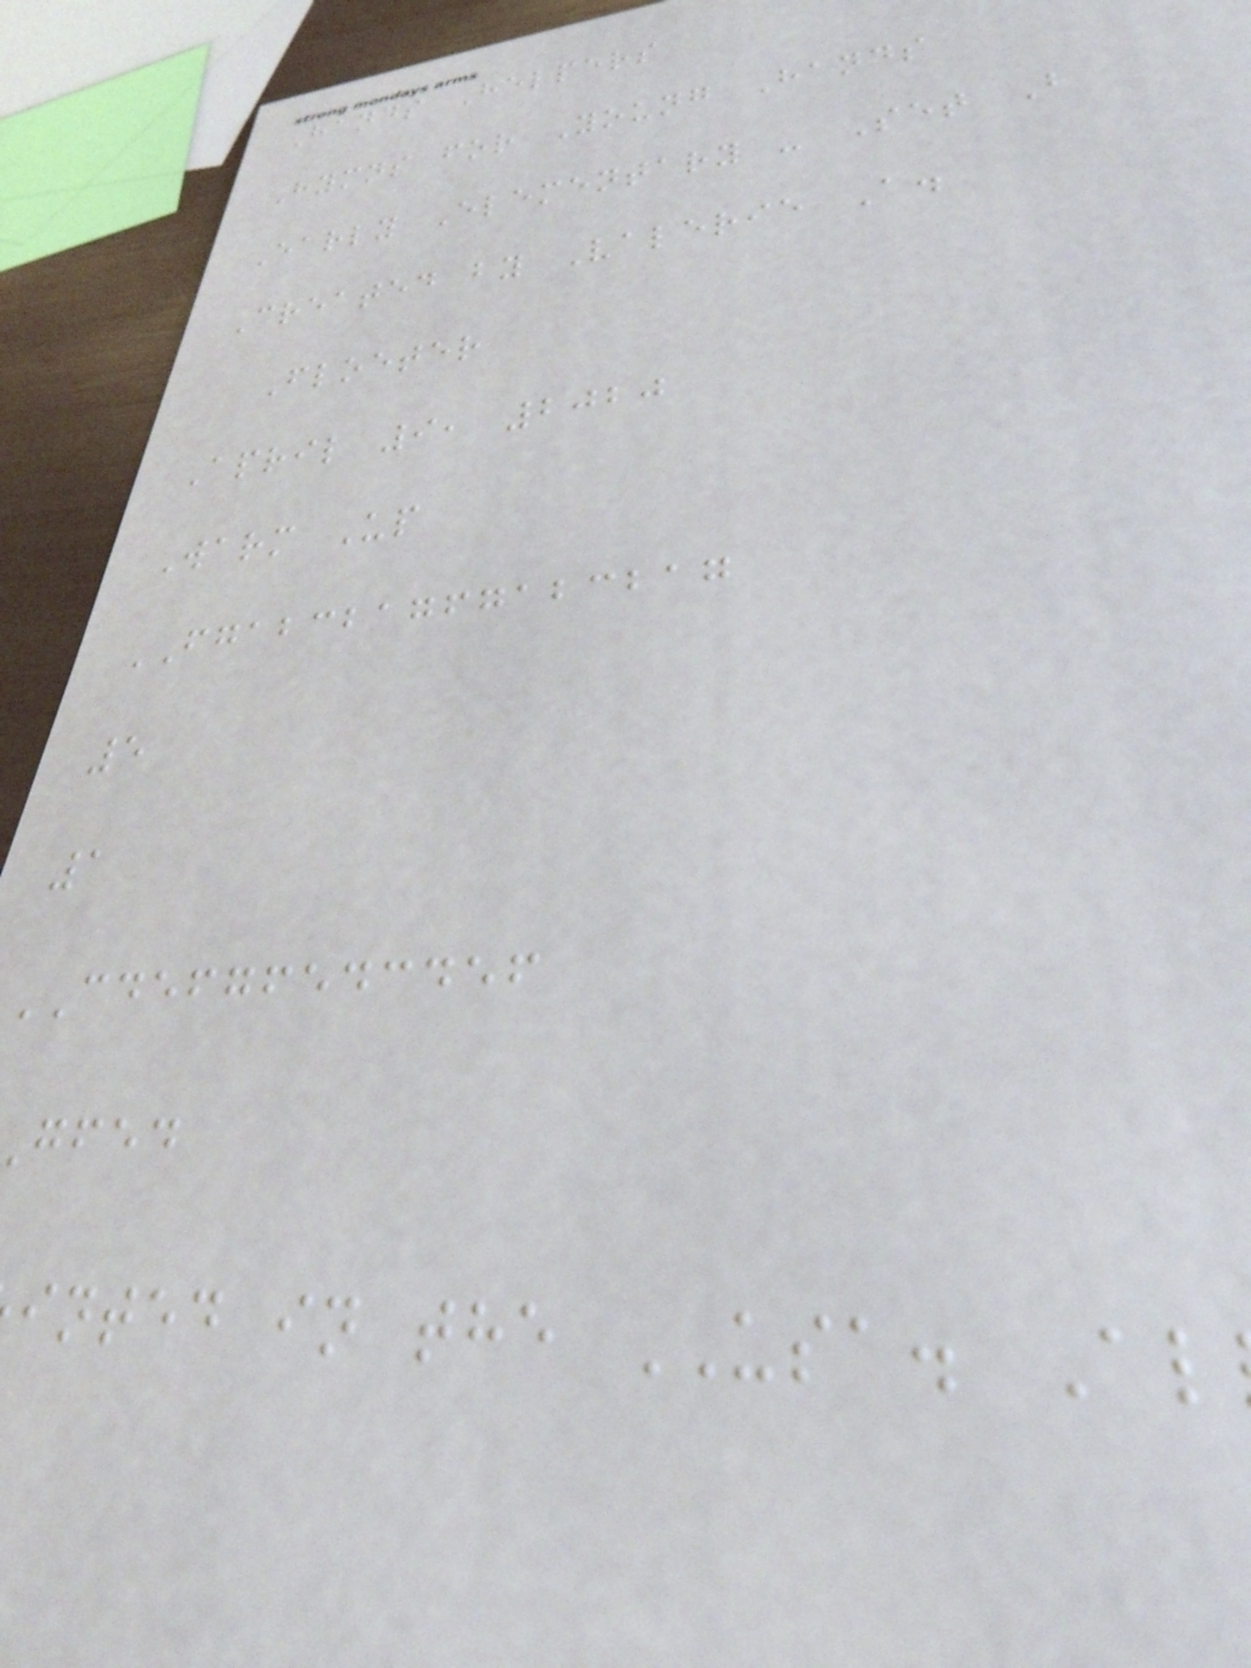Hands Helpers
Hymns for Young Hands
Early Elementary - Set B
Created by Valerie A.
Floeter
April 9, 2020
Warm Up
FGABCBAGFGABCBAG
5
1
CDEFGFEDCDEF
gfed
inted in the USA. Al
